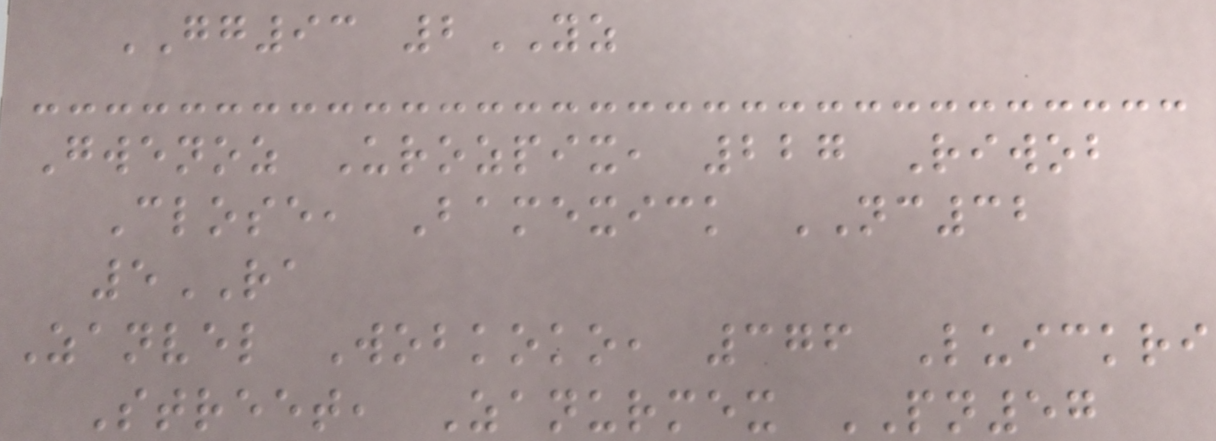GG93 2YZ
Gwenoz Urozpix, 227 Riwob
Close, Bamexick NC32
5RA
Zanvel Wobkoko, 376 Luickri
Street, Zanurmex PN57
